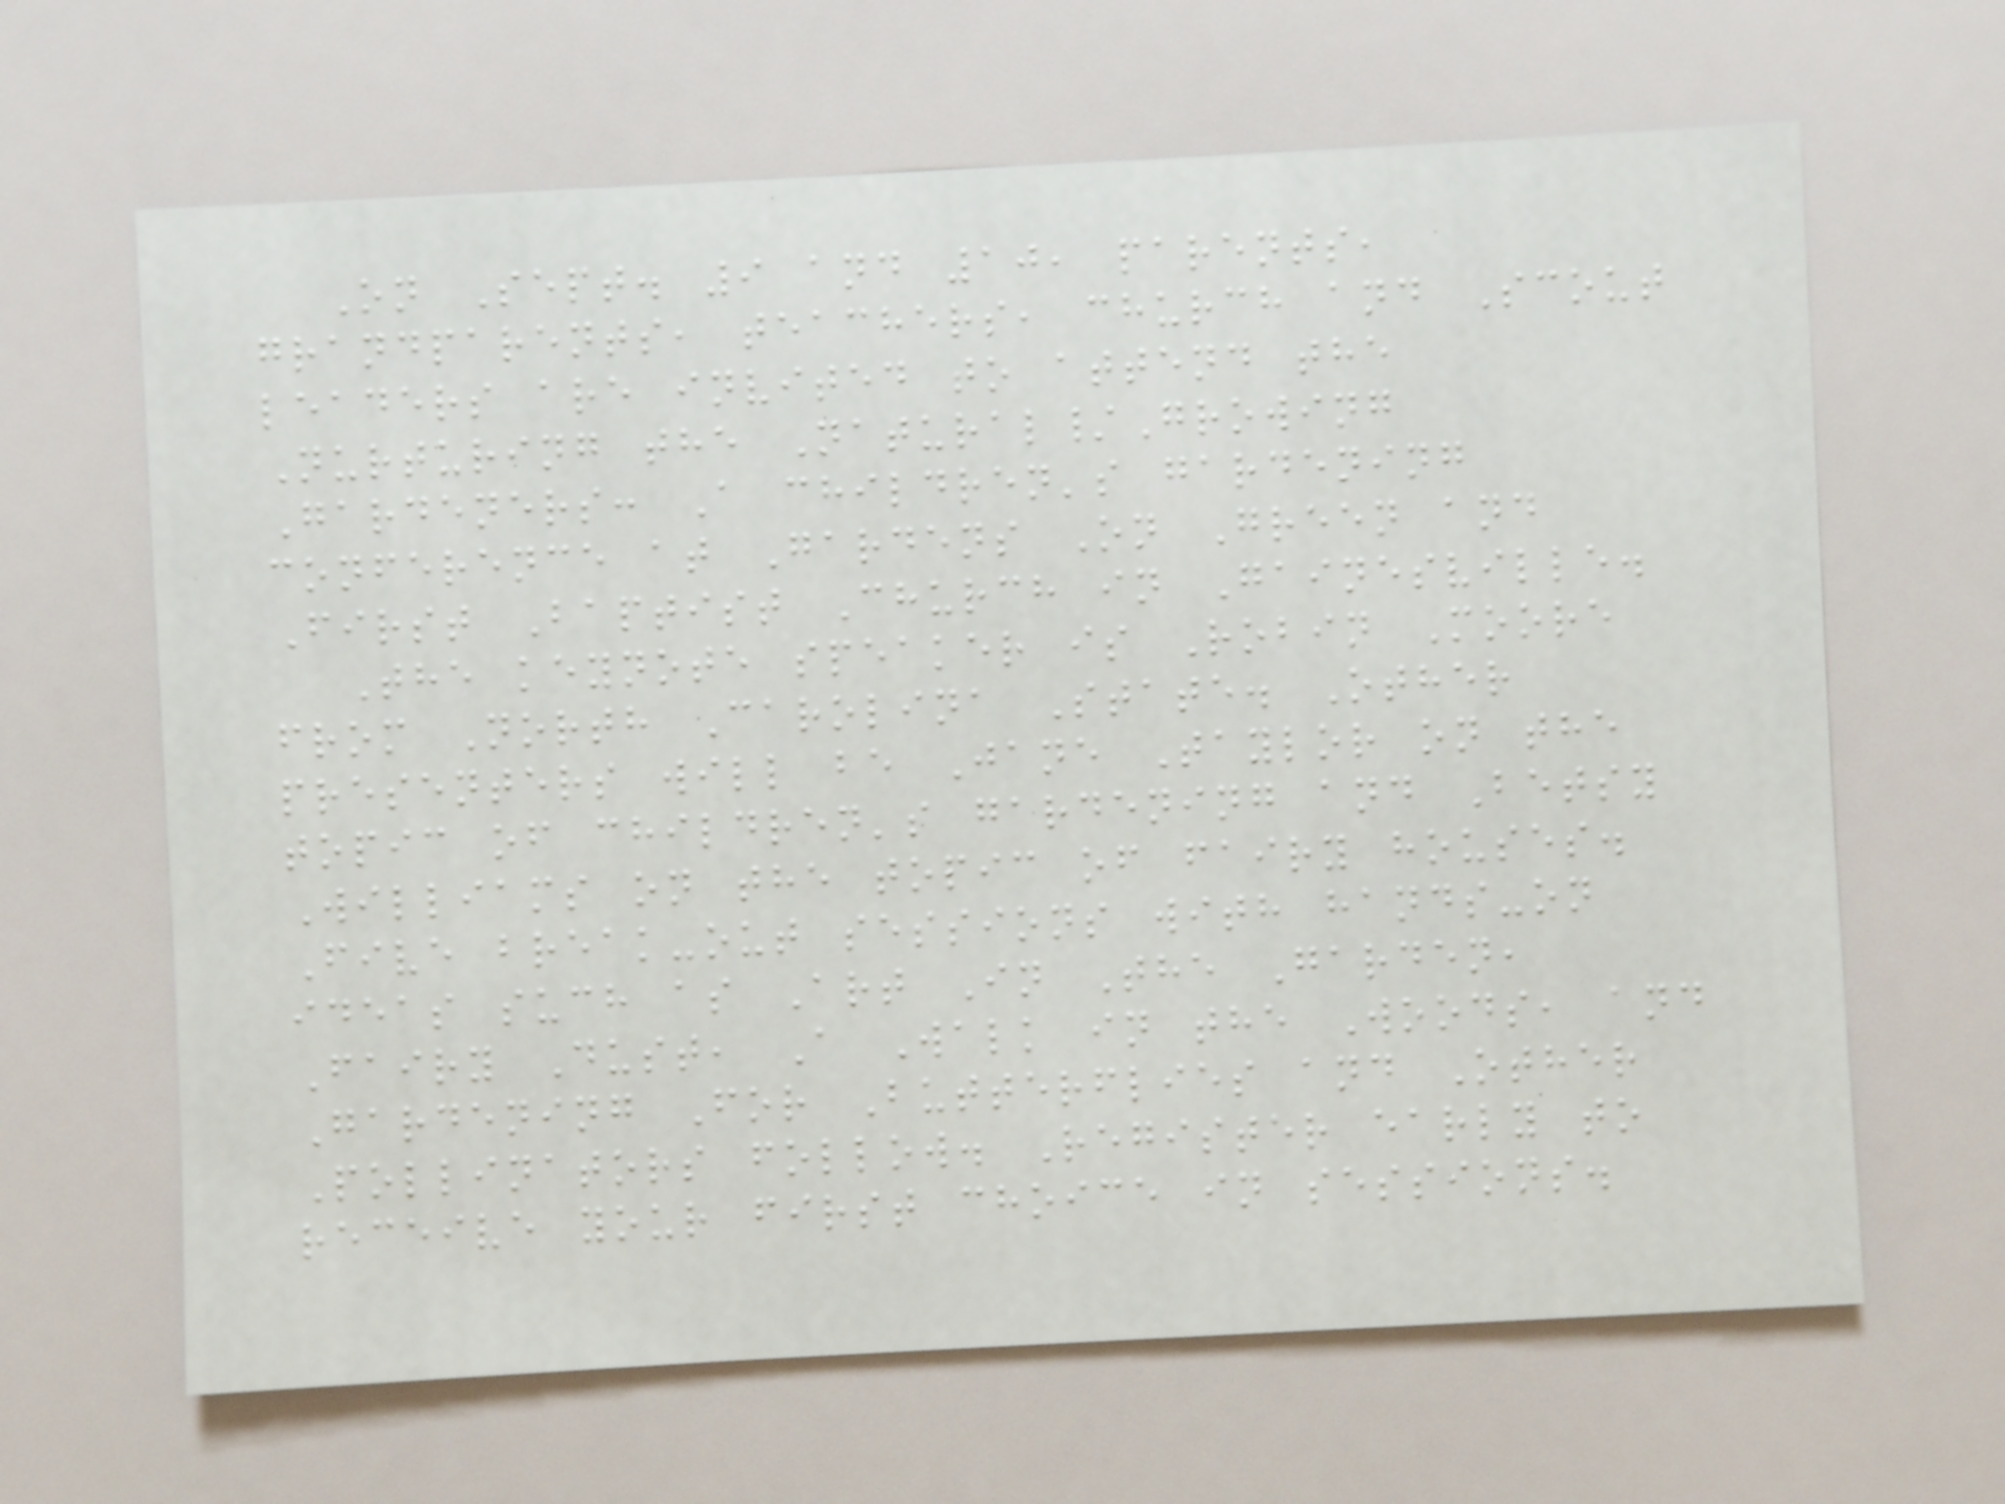On Sept. 9 and 10, parents,
grandparents, teachers, church and Scout
leaders are invited to attend the
Nurturing the Natural/Growing
Gardeners: A children's gardening
conference at Gardens On Green and
First Baptist Church in Gainesville.
The keynote speaker is Robin Moore
from North Carolina State. Other
presenters will be Jane Taylor on the
topic of children's gardening and Betsy
Williams on the topic of fairy houses.
Five break-out sessions with hands-on
ideas such as Art In The Garden,
Fairy Dust, A Walk in the Woods, and
Gardening For Butterflies and Other
Pollinators follow. Register early to
receive your first choice in sessions.
